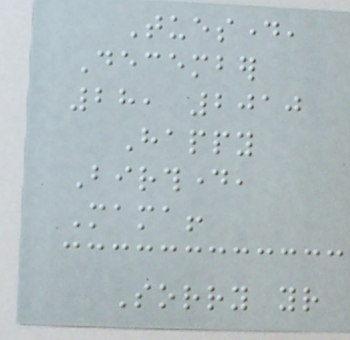Tuesday,
December
28, 2010
Happy
Birthday,
Mama!
Sorry your
